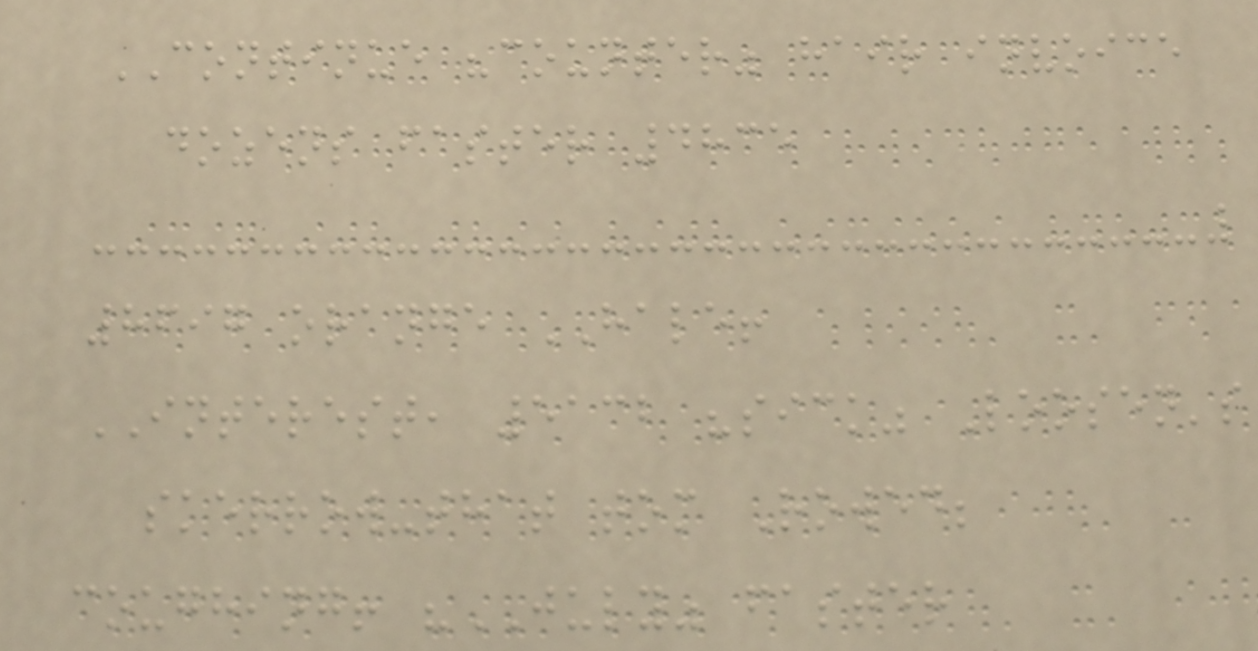CONTINUE "counter" hair invoice
dozens faster 4835
8697 orange HALE!
INTEREST, 5132 "sick" Loosen's
skerrow-that tom Rowed;
coughing! "JULY" faster
